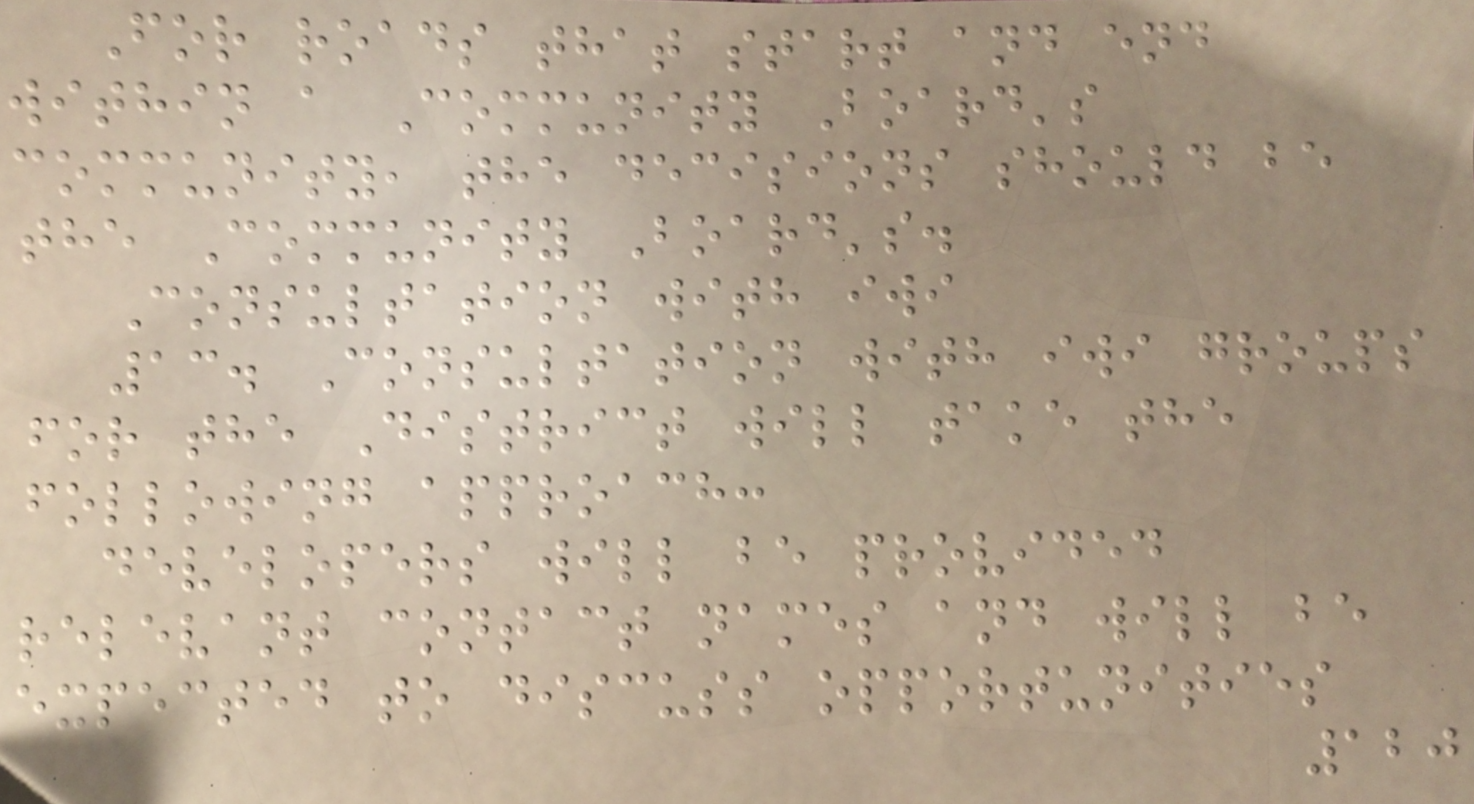For roads that start and end
within a Community Board's
community, the decisions should be
the Community Board's.
Consultation with iwi
13. Consultation with iwi groups
for the District will take the
following approach:
developers will be provided
relevant contact names and will be
expected to discuss opportunities
120
